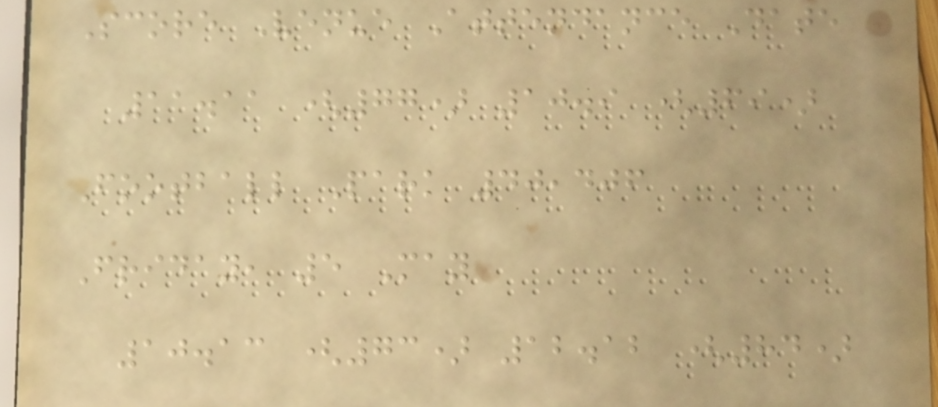Score Venue Attendance Date
11.11 (77) 10.9 (69)
Football Park 40,406
Friday, 5 May
10.13 (73) 12.12 (84)
